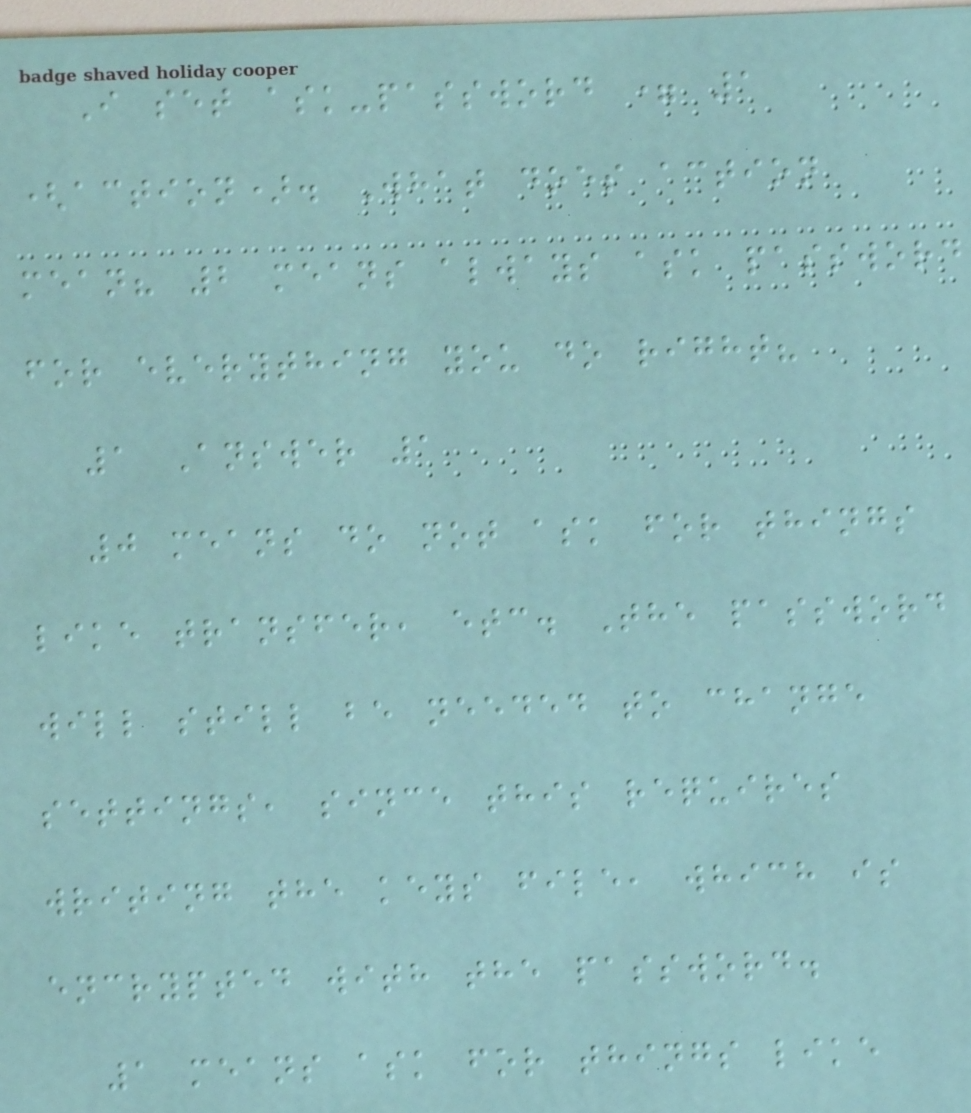I set ask-password = 1
(action). What does action
mean? 2 means always ask password
for everything you do right?
1 Answer 1
0 means do not ask for things
like transfer, etc. The password
will still be needed to change
settings, since this requires
writing the keys file, which is
encrypted with the password.
1 means ask for things like
